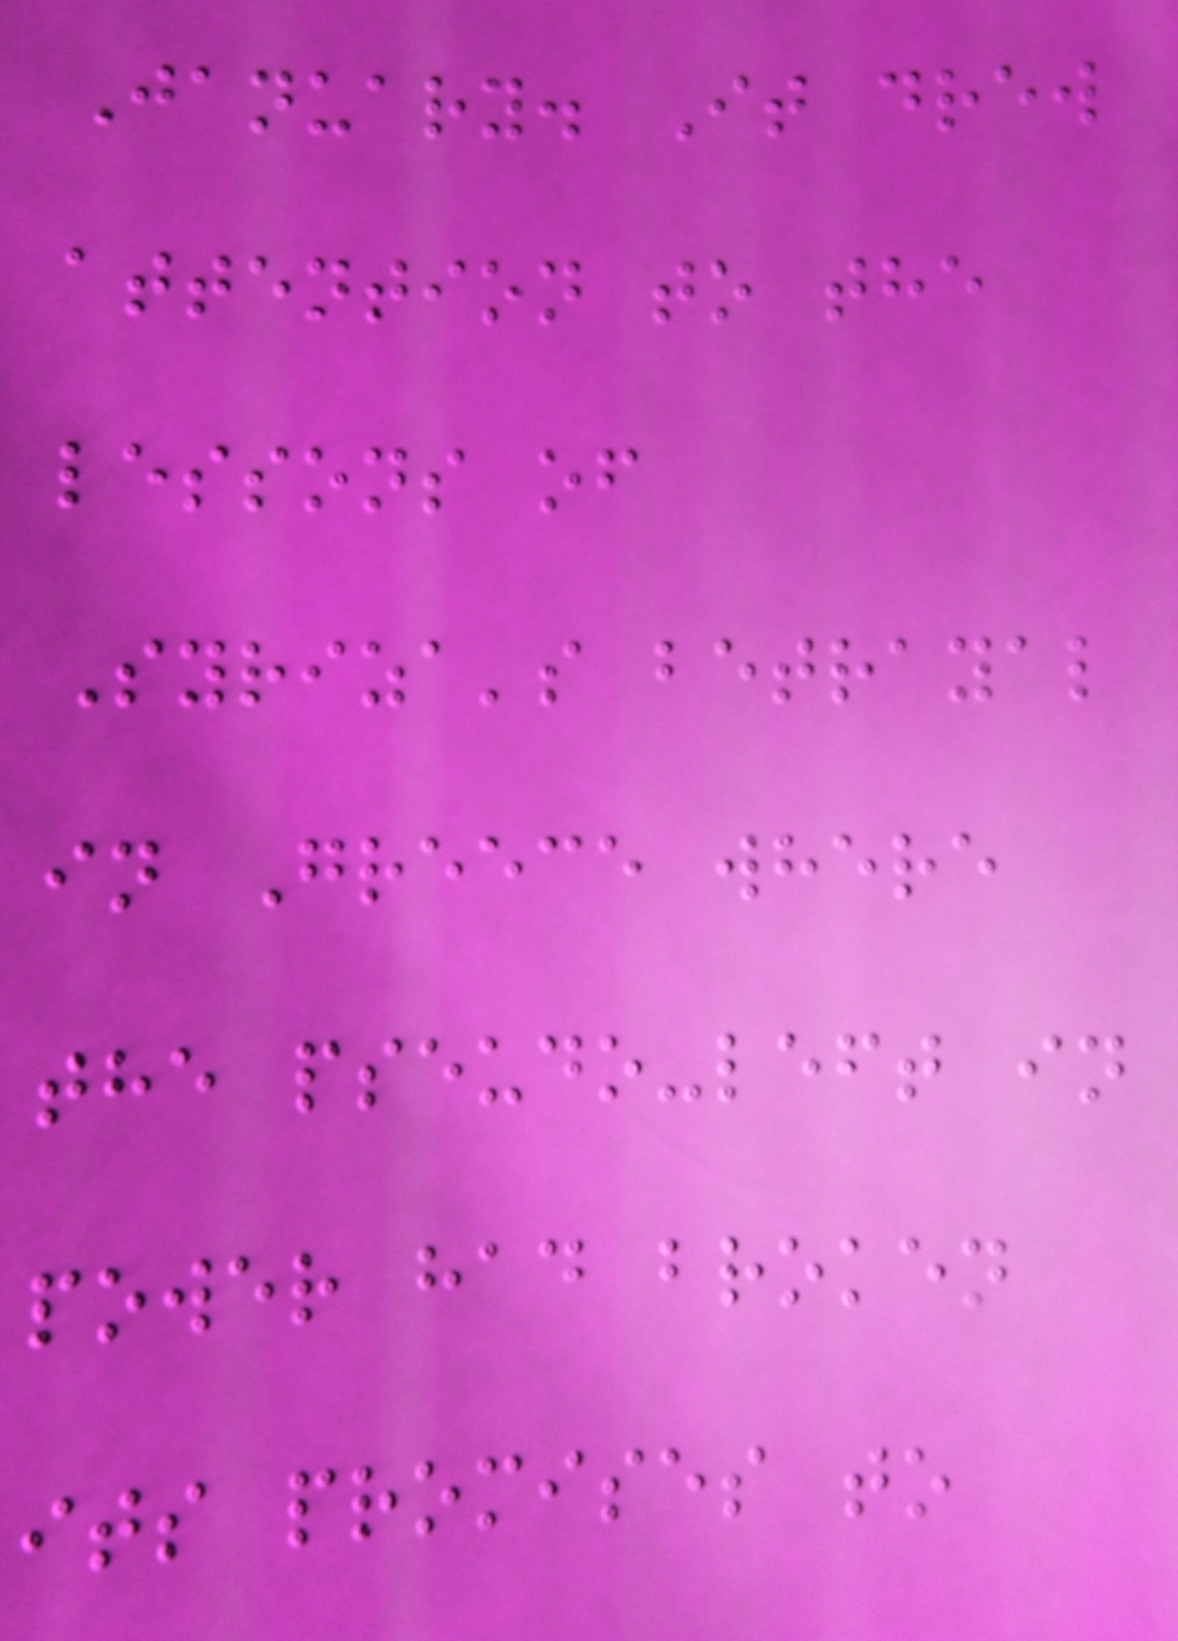January. It drew
attention to the
lessons of
Syriza's betrayal
in Greece where
the pseudo-left in
power had broken
its promises to
